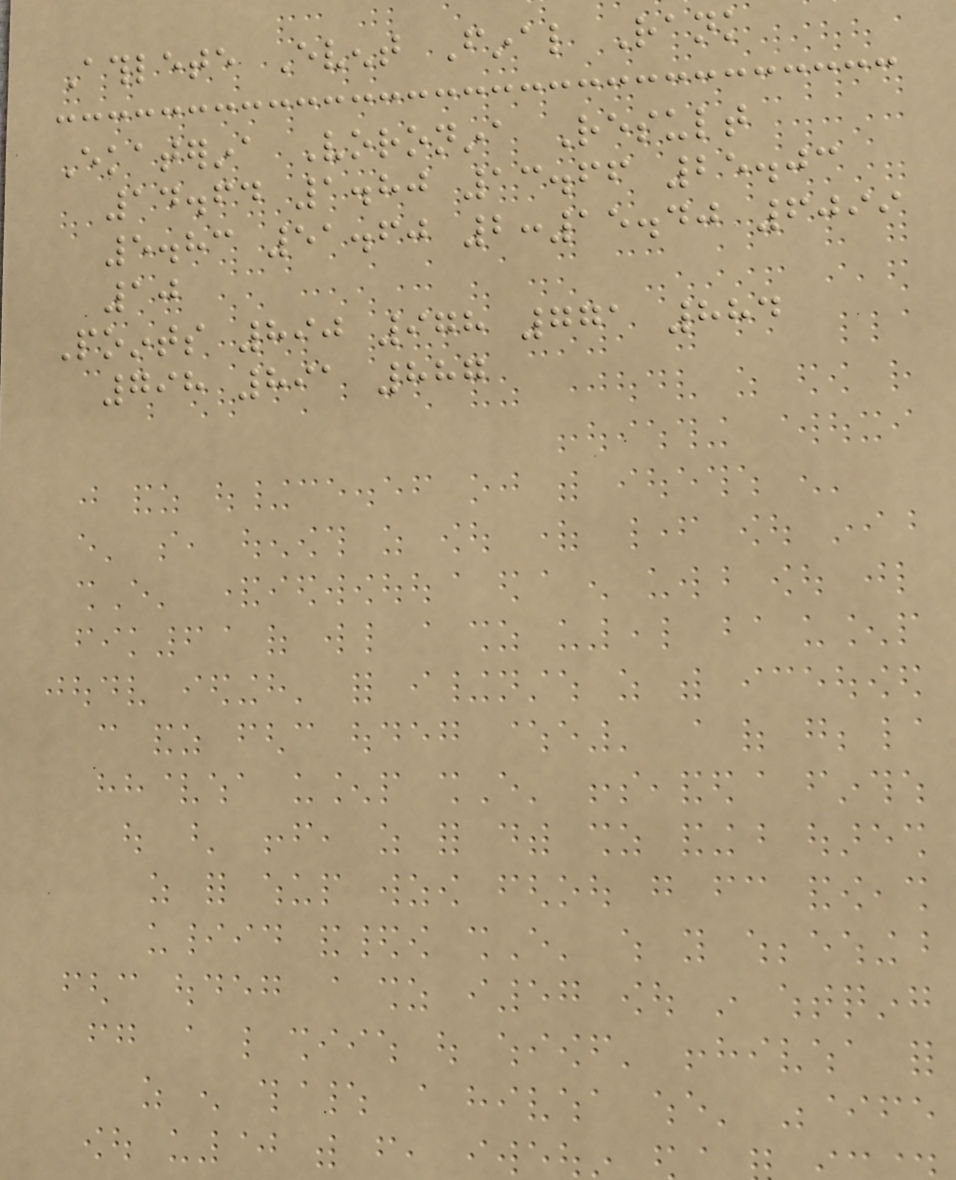Athlete Event Final Rank
Ekaterina Voronina Result
14.64 1.80 13.66 25.03
5.83 51.60 2:15.40 6099
10
Points 890 978 771 884
798 891 887
